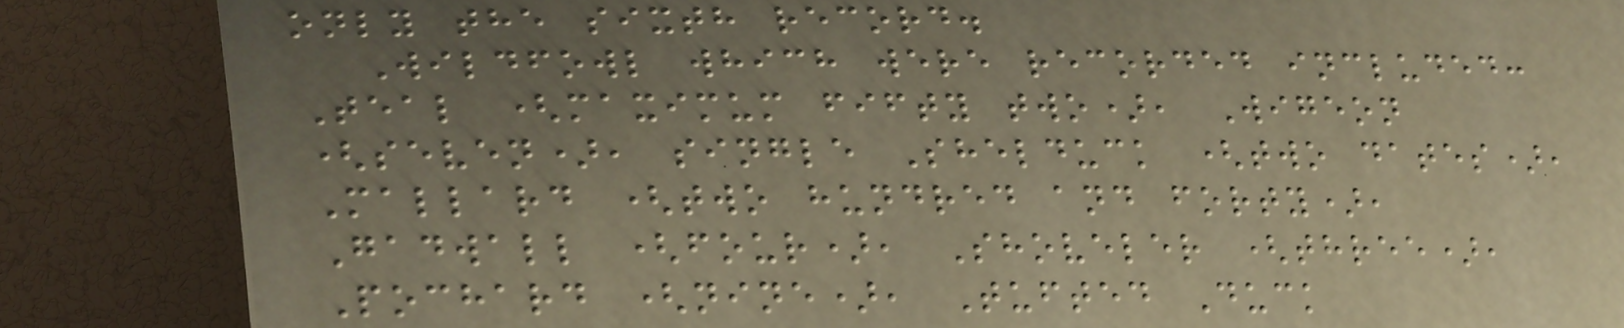only the sixth record.
Wildfowl which were recorded included:
Teal (maximum fifty two), Wigeon
(seven), single Shelduck (two dates),
Mallard (two hundred and forty),
Gadwall (four), Shoveler (three),
Pochard (nine), Tufted Duck
